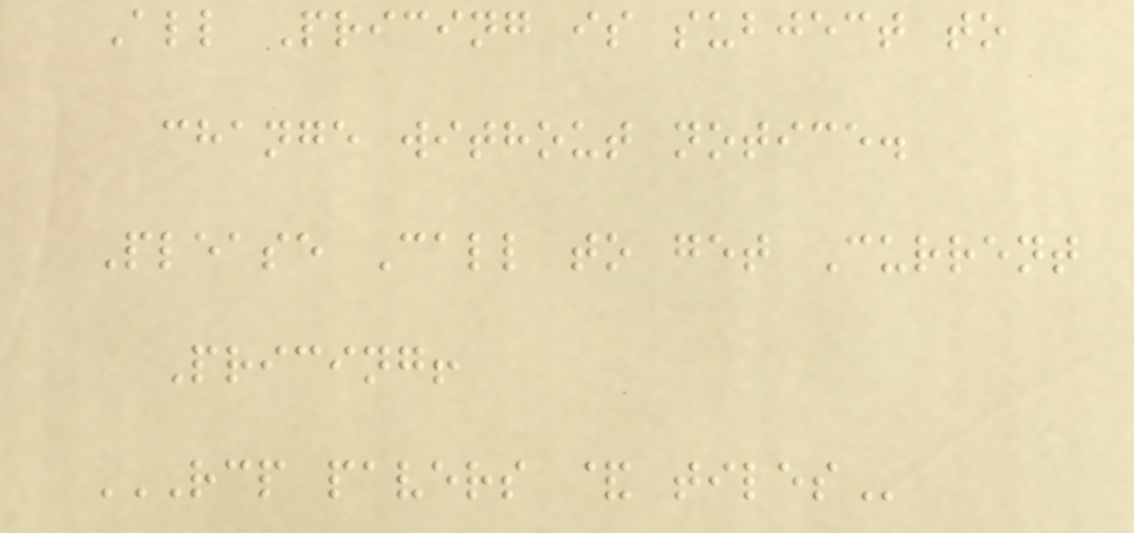All Pricing is subject to
change without notice.
Please Call to get Current
Pricing!
RCP PAVERS & TILES
